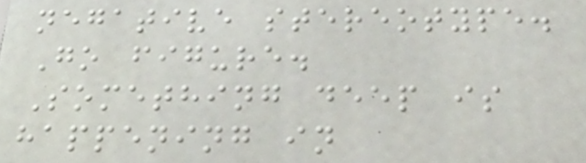negative stereotype.
Go figure.
Something deep is
happening in
